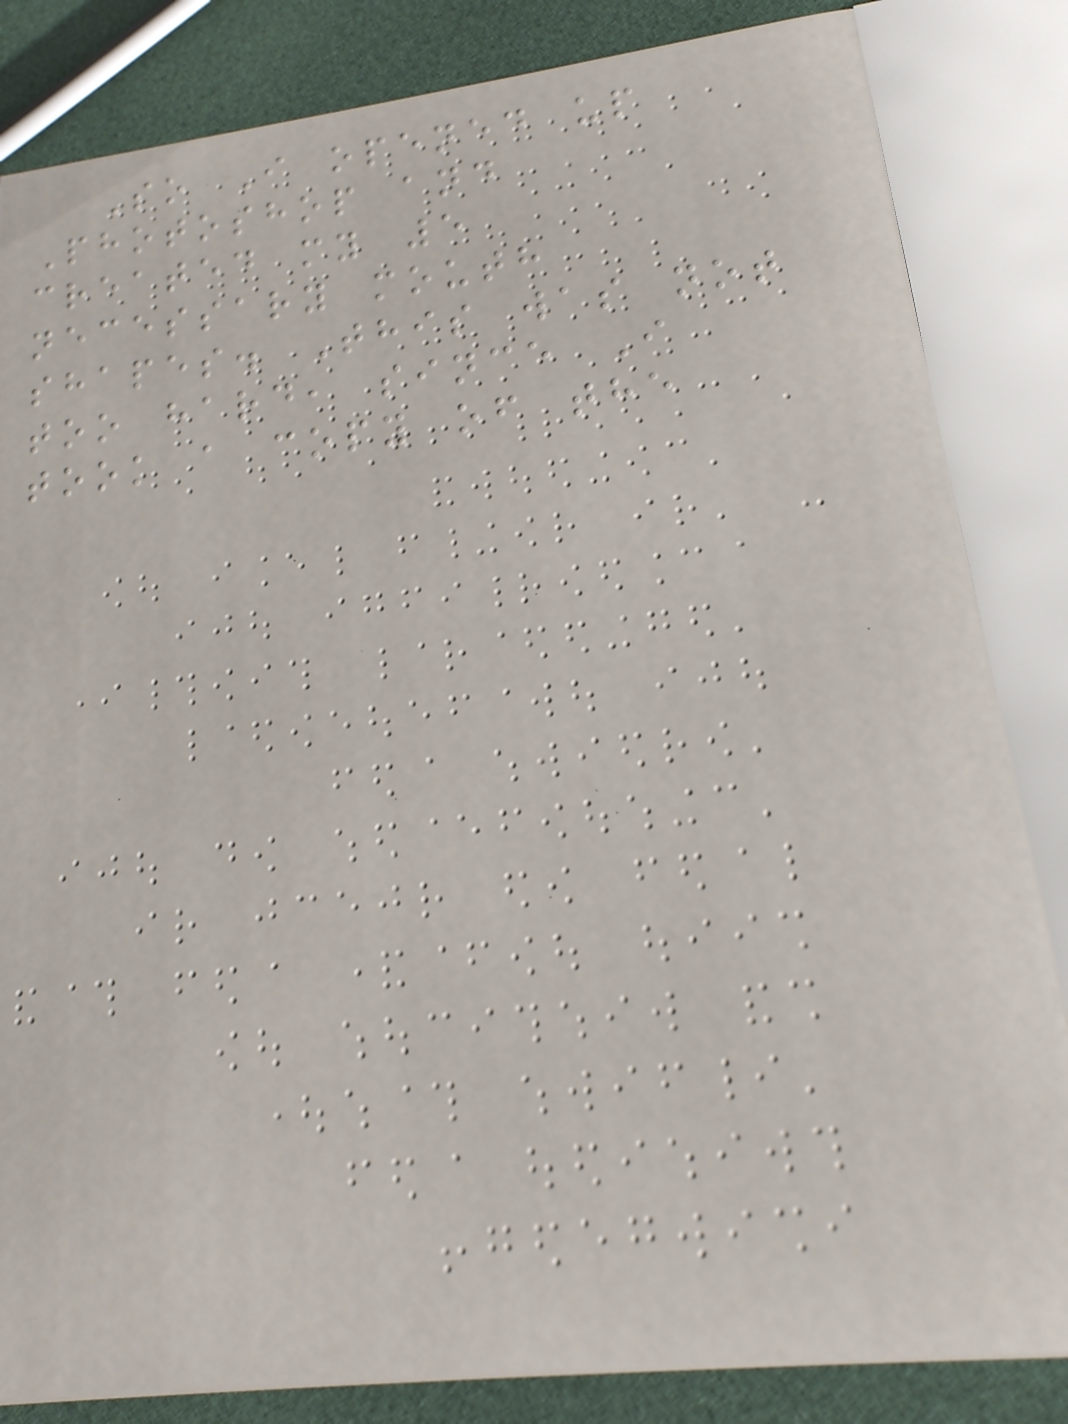So I opened up
Photoshop and
created my 5
necessary mouth
shapes. This was not
too hard, since I
took a copy of the
